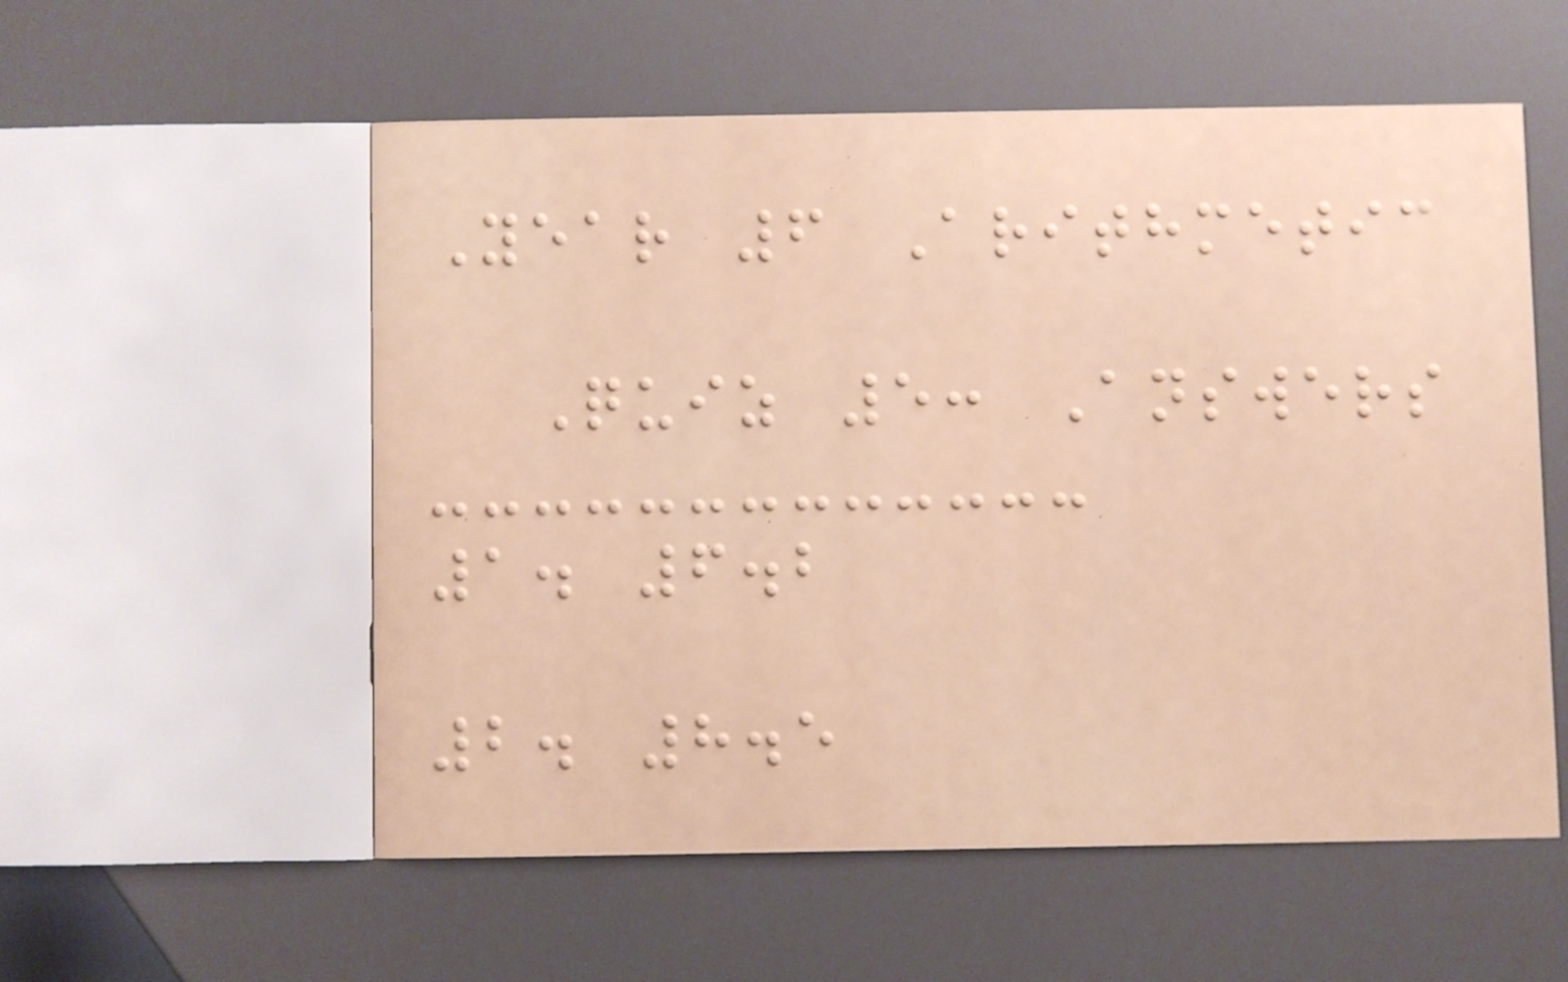Year 6 Arithmetic
Quiz 5: Answers
1. 6.2
2. 8.5
